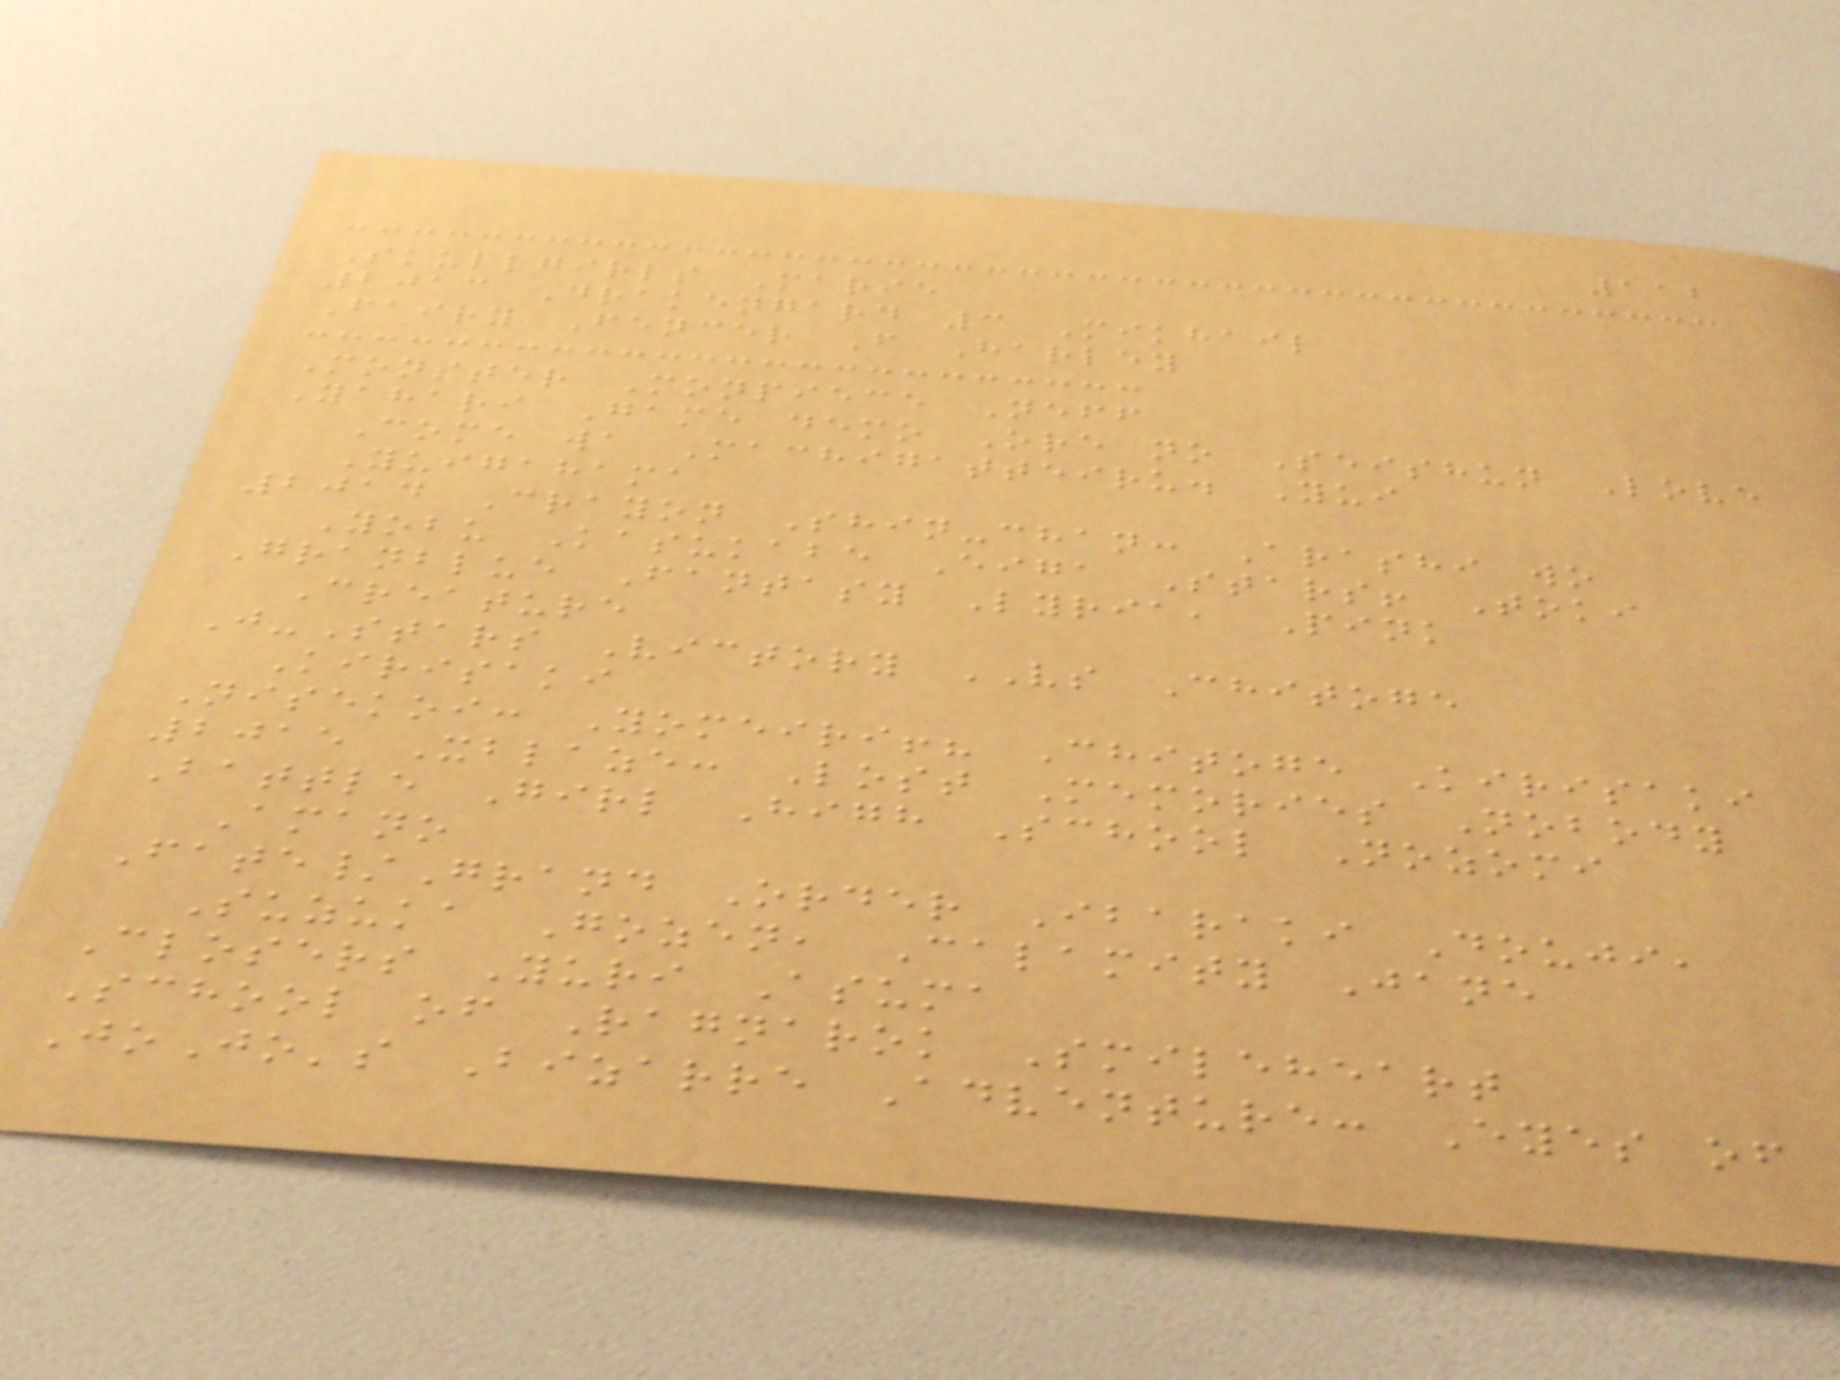112
Skullgirls Marie
2013 Drakengard 3 Mikhail
Fairy Fencer F Harley
Monster Monpiece Neff
Yahari Game demo Ore no Seishun Love
Come wa Machigatteiru. Yui
Yuigahama
2014 Crayon Shin-chan: Arashi wo
Yobu Kasukabe Eiga Stars! Toki
Granblue Fantasy Lyria, Pink
Creature
J-Stars Victory VS Chitoge
Kirisaki
Nisekoi: Yomeiri!? Chitoge Kirisaki
2015 Xblaze: Lost Memories Nobody
Battle Girl High School Nozomi
Amano
Fate/Grand Order Ibaraki Douji,
Suzuka Gozen, Calamity Jane
Closers Yuri Asuma
School of Ragnarok Smileheart
JoJo's Bizarre Adventure: Eyes of
